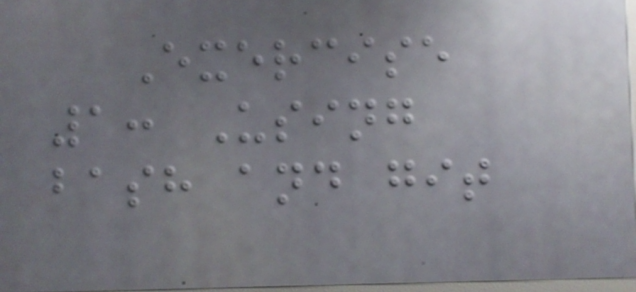Exercise
1: Using
bash and git
